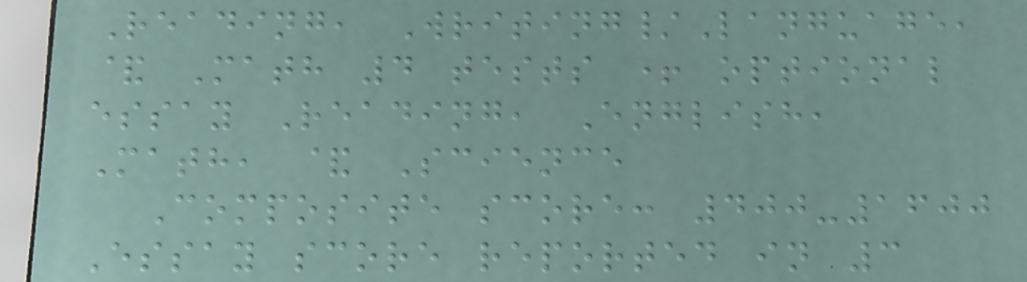Reading, Writing/Language,
& Math 4 tests + optional
essay Reading, English,
Math, & Science
Composite score: 400-1600
Essay score reported in 3
